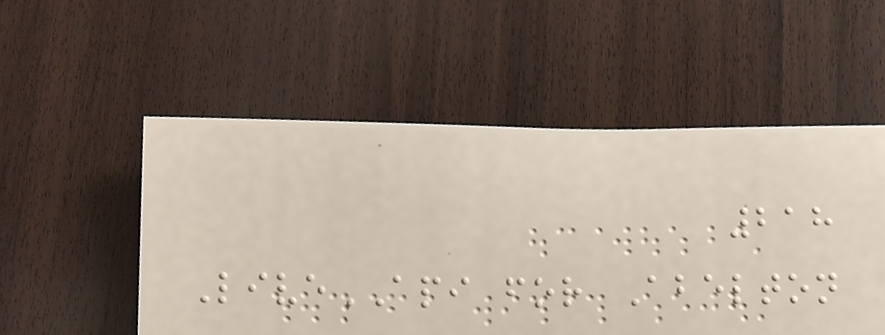218
LiveAPI for Abelton
